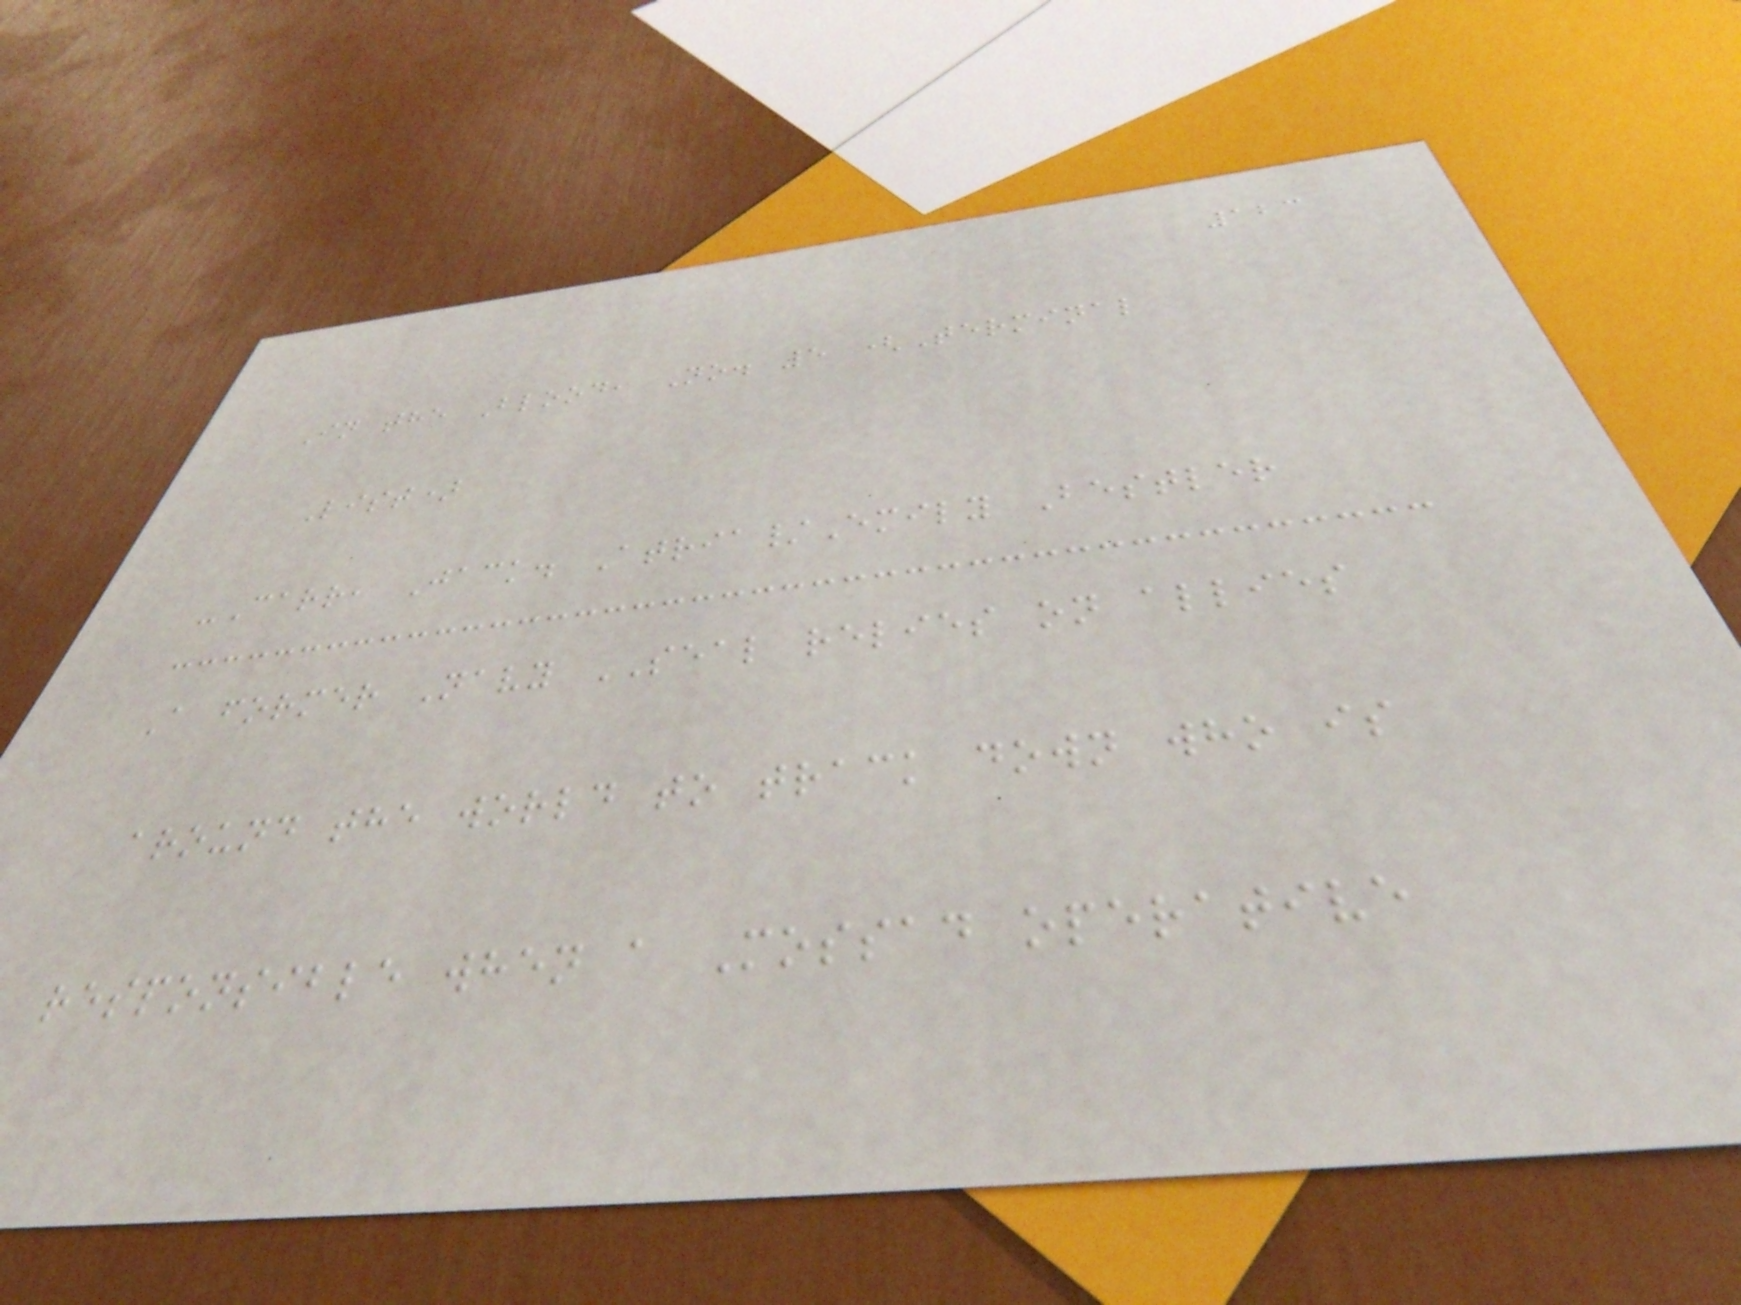123
In the Blood, No. 5 (Terminal
List)
-Carr, Jack. Atria/Emily Bestler
A former Navy SEAL relies on allies
around the world to track down who is
responsible when a Mossad operative
